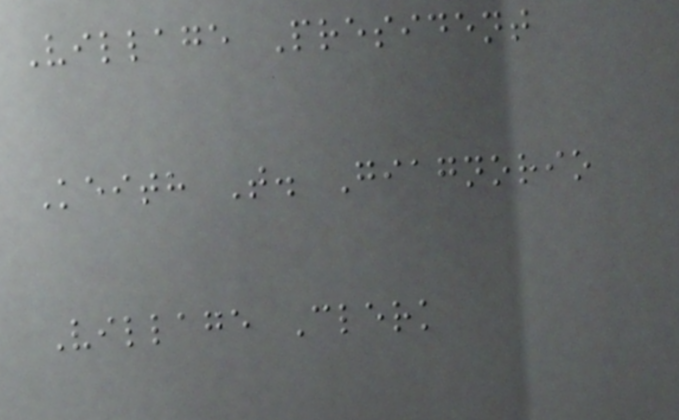Village President
Keith T. Giagnorio
Village Clerk
